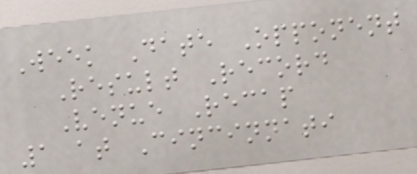Week Date Opponent
Result Record
Venue Recap
1 at Cincinnati
